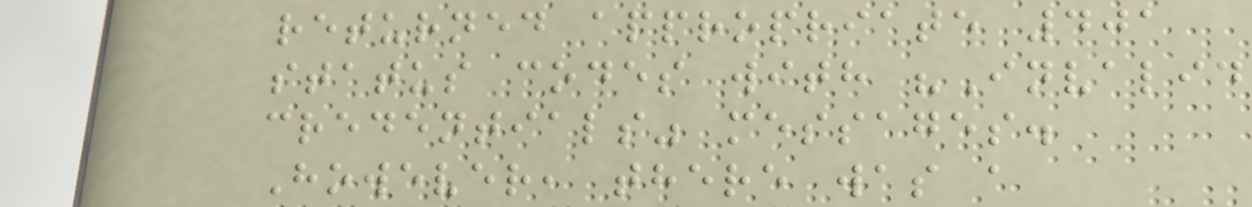returned appropriate 401
status codes with "Invalid
credentials" messages.
However, there was a
